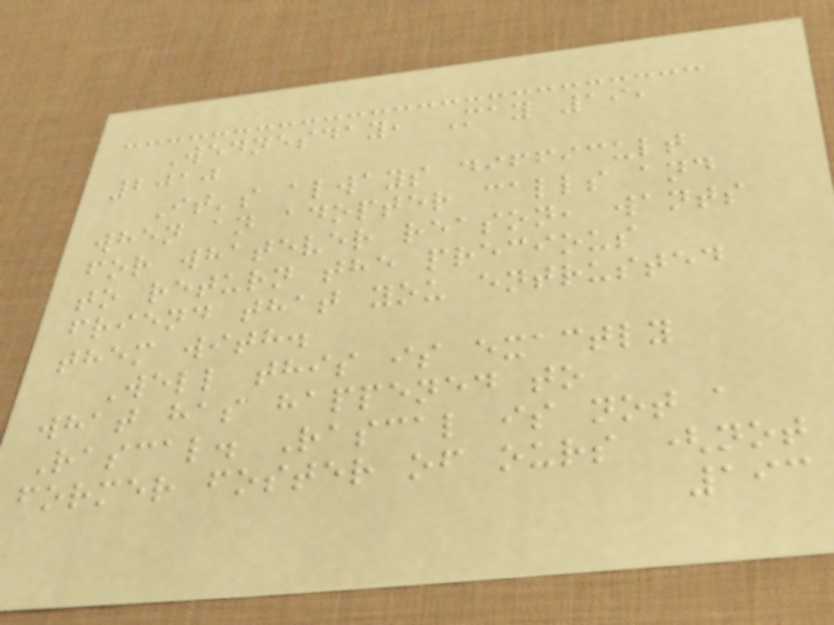Wednesday, May 19,
2010
It's always difficult
when an adopter calls and
for whatever reason, wants
to return the precious
friend that you entrusted
them with.
Well this is exactly
what has happened to
Rascal. Rascal is not a
former foster of ours (not
193
